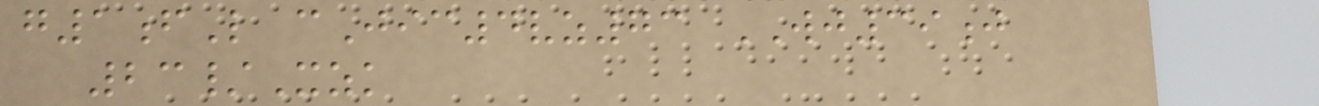g1fL cJic4vz73 WJ39j
23/Xzk
